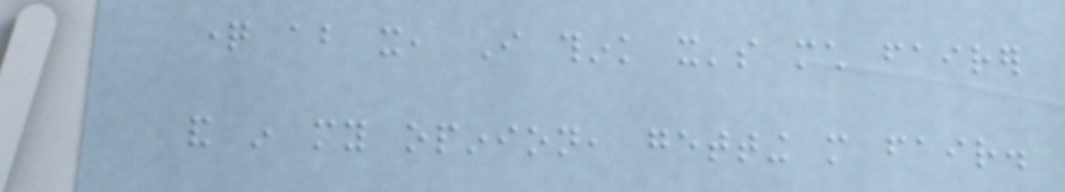question about it, I think it's much fairer
and in my opinion, getting more fair.
